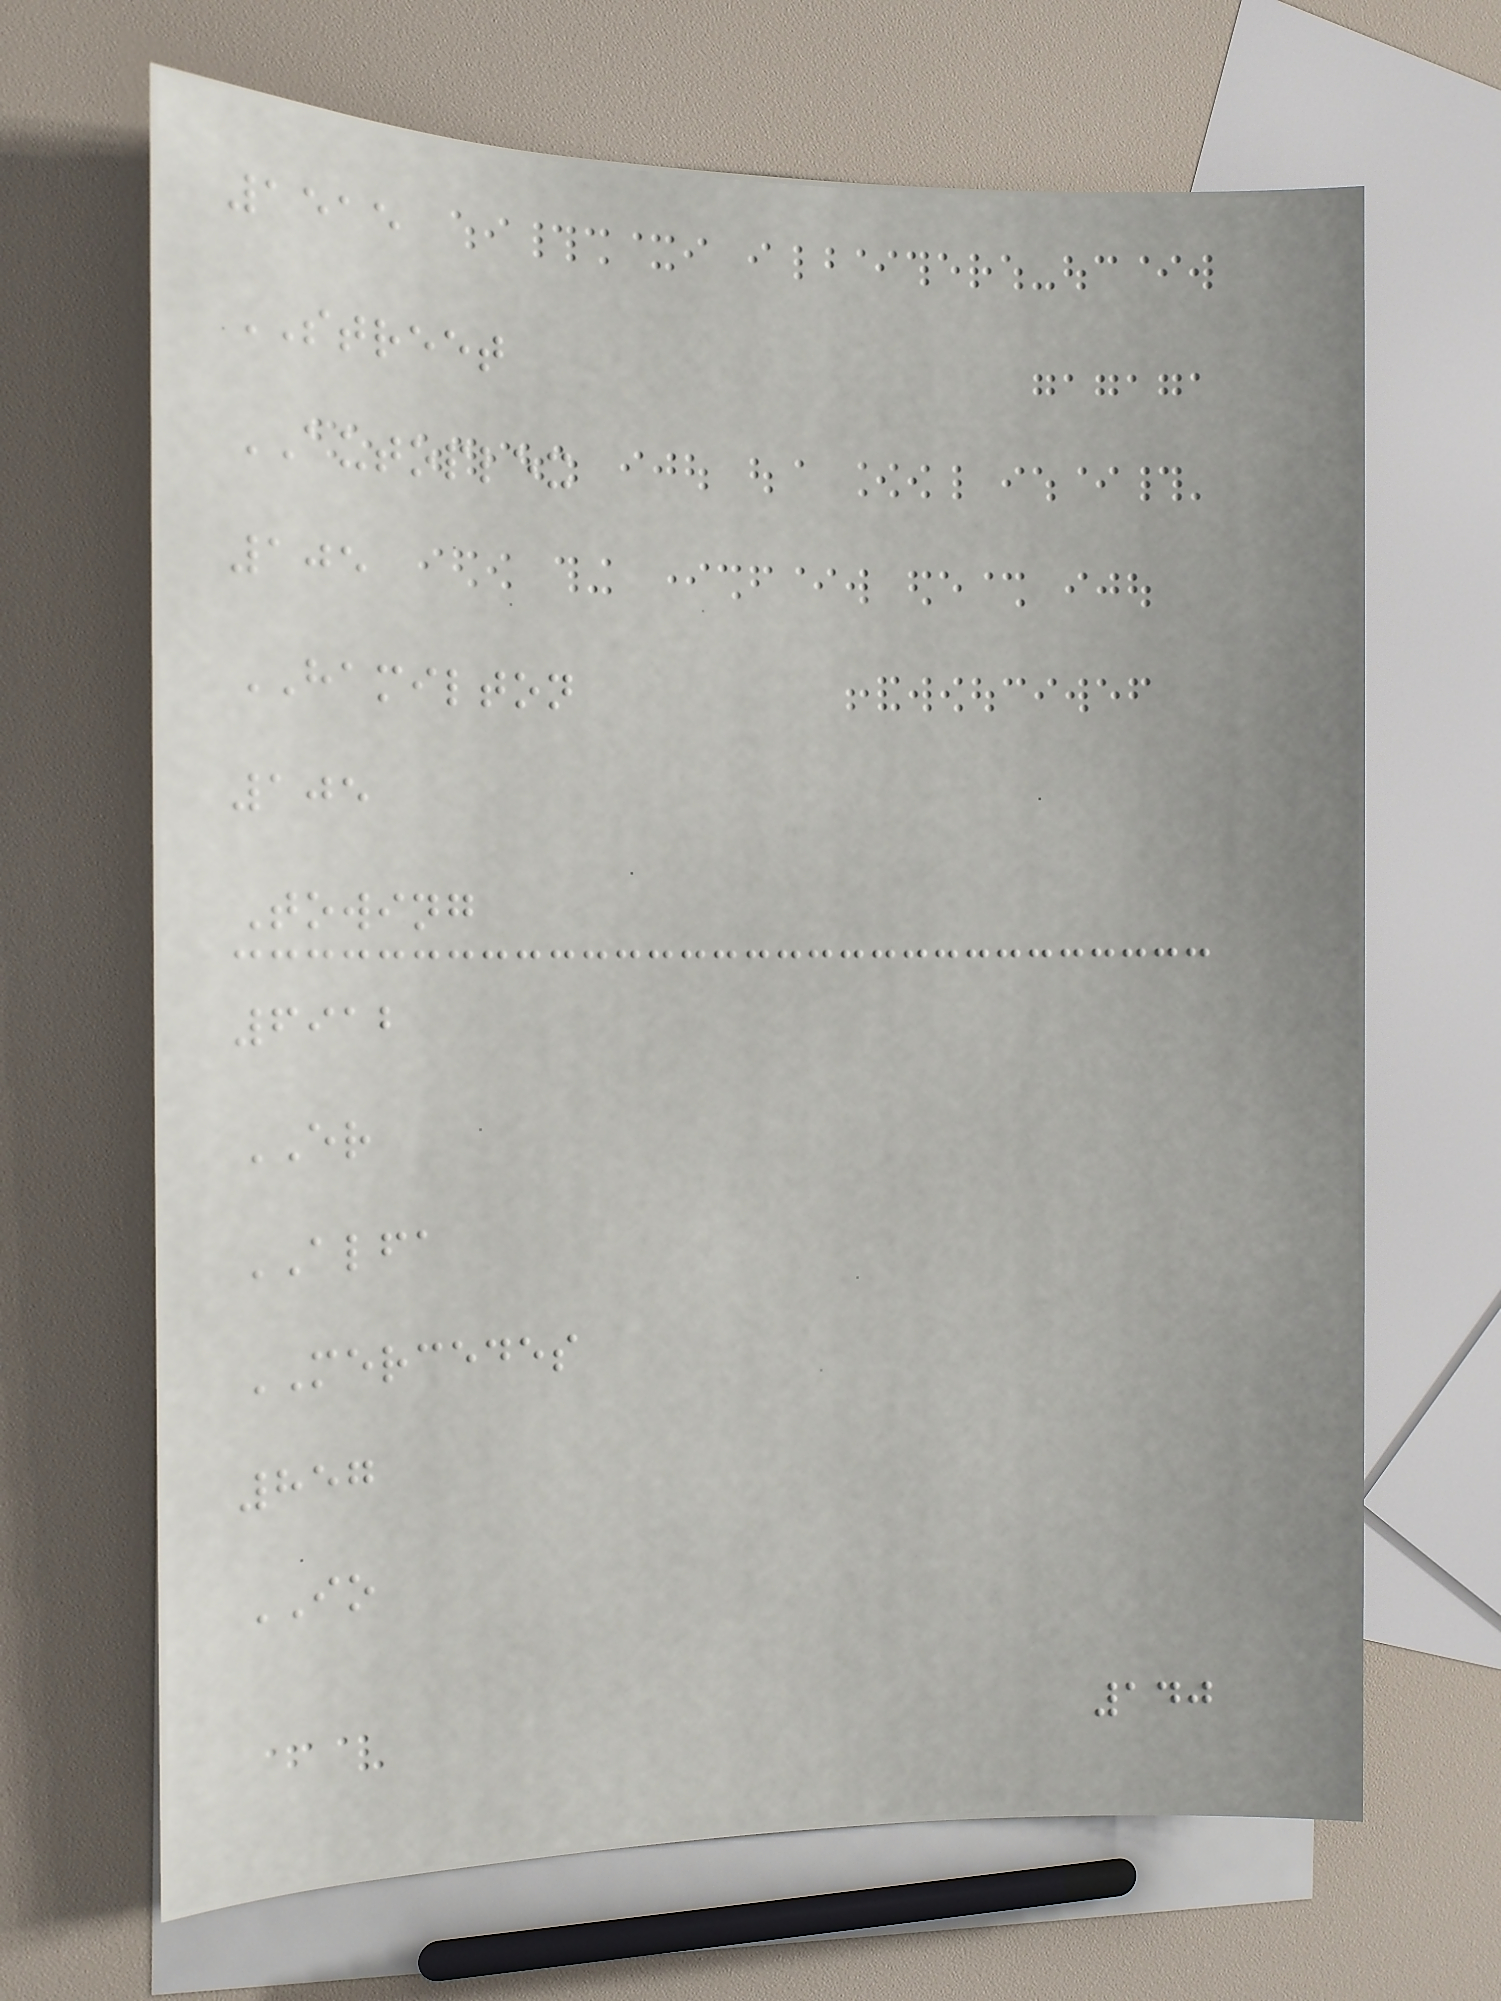1515
STREET
AUTOPLEX
105
HAMILTON
105
Towing
6912
ER
ALFA
MERCEDES
857
IO
140
